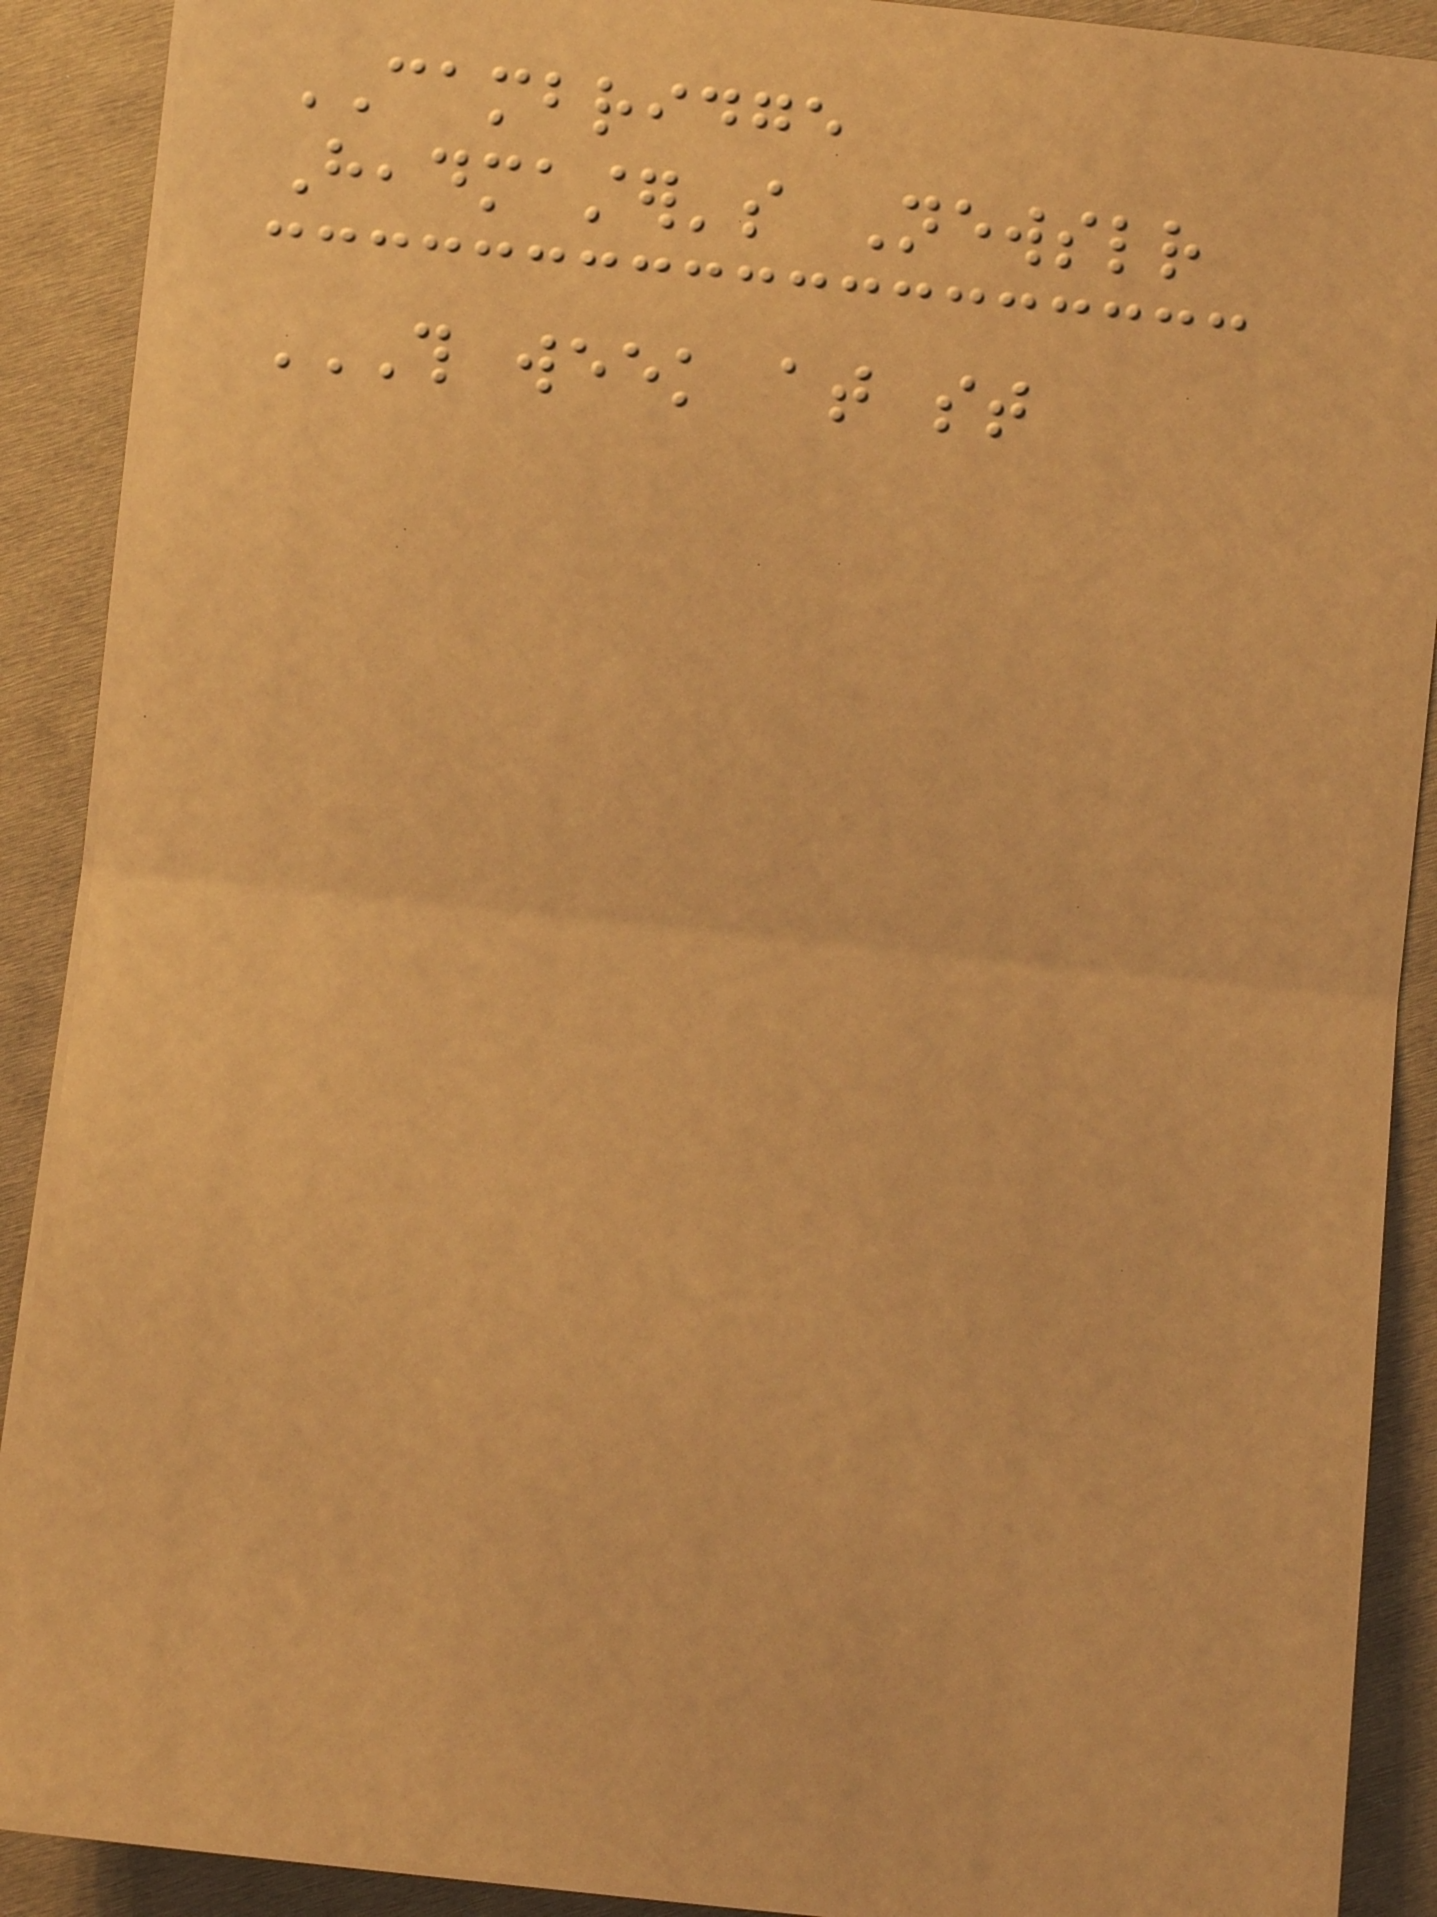CAMBRIDGE
Headmaster's Newsletter
THIS WEEK AT ST
